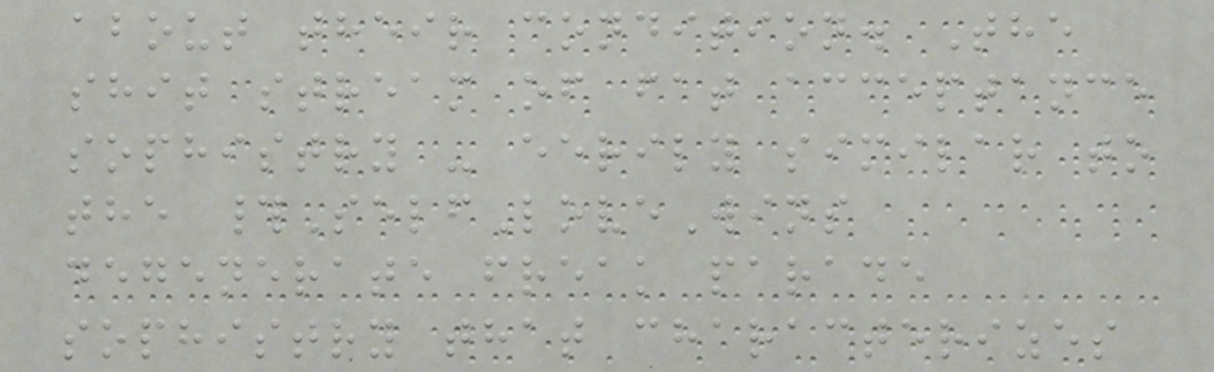about their condition. The
shit stream of fat acceptance
sophistry - eerily similar to
the #SelfLoveWins
degenerate freak parade
sophistry that characterizes
